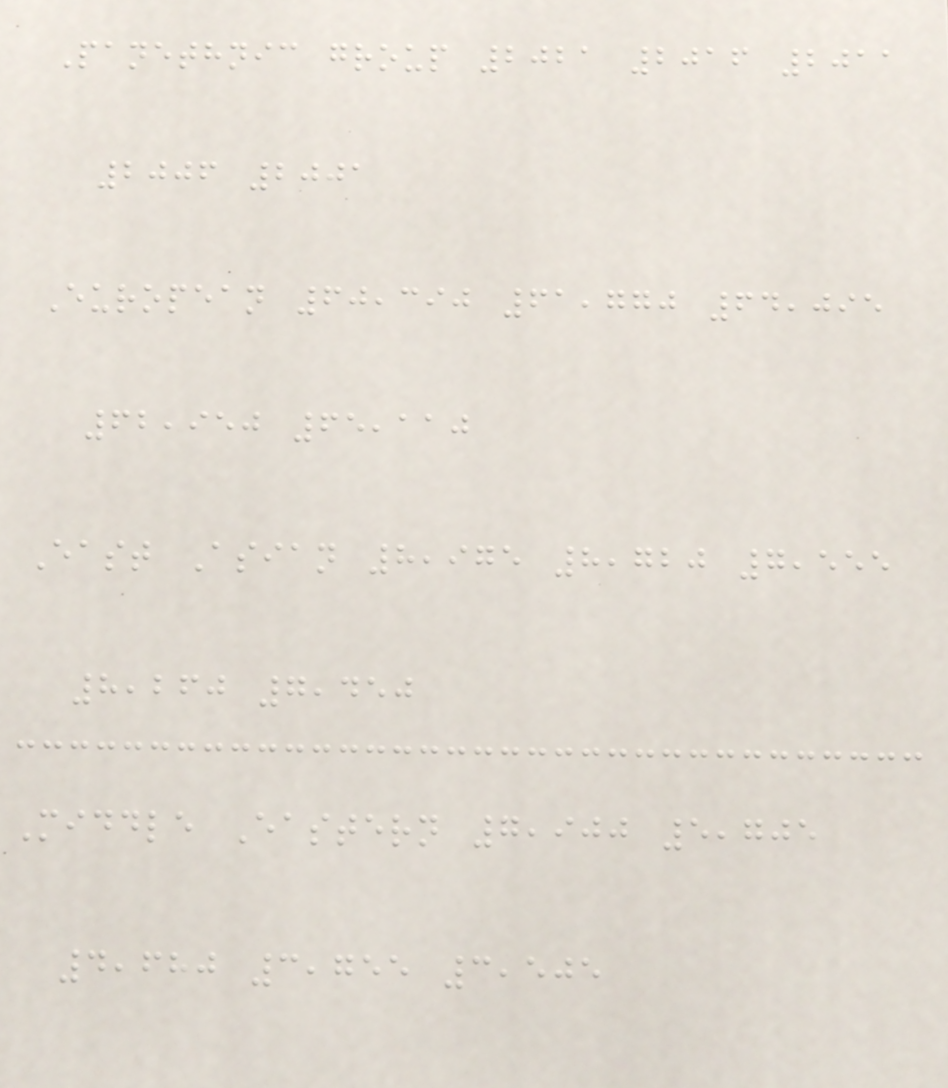Panethnic group 2021 2016 2011
2006 2001
European 60,390 61,770 64,095
62,950 65,110
East Asian 8,975 8,720 7,555
8,260 7,450
Middle Eastern 7,900 5,705
4,680 3,755 3,505
